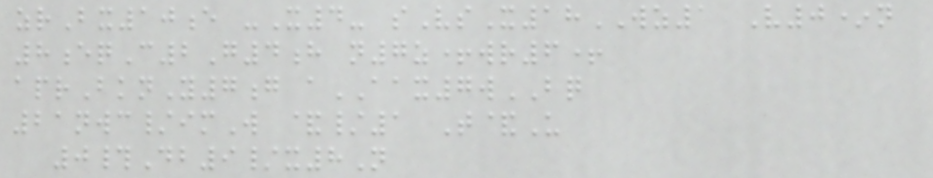zrBx10e -X4- sVsX18WZ1 V0*n
8eqC2G4h n7z+wr6+
aprBknY7g aAAX7wBQ
21nwc/imW &/1 T&U
0#Db9/x8N
